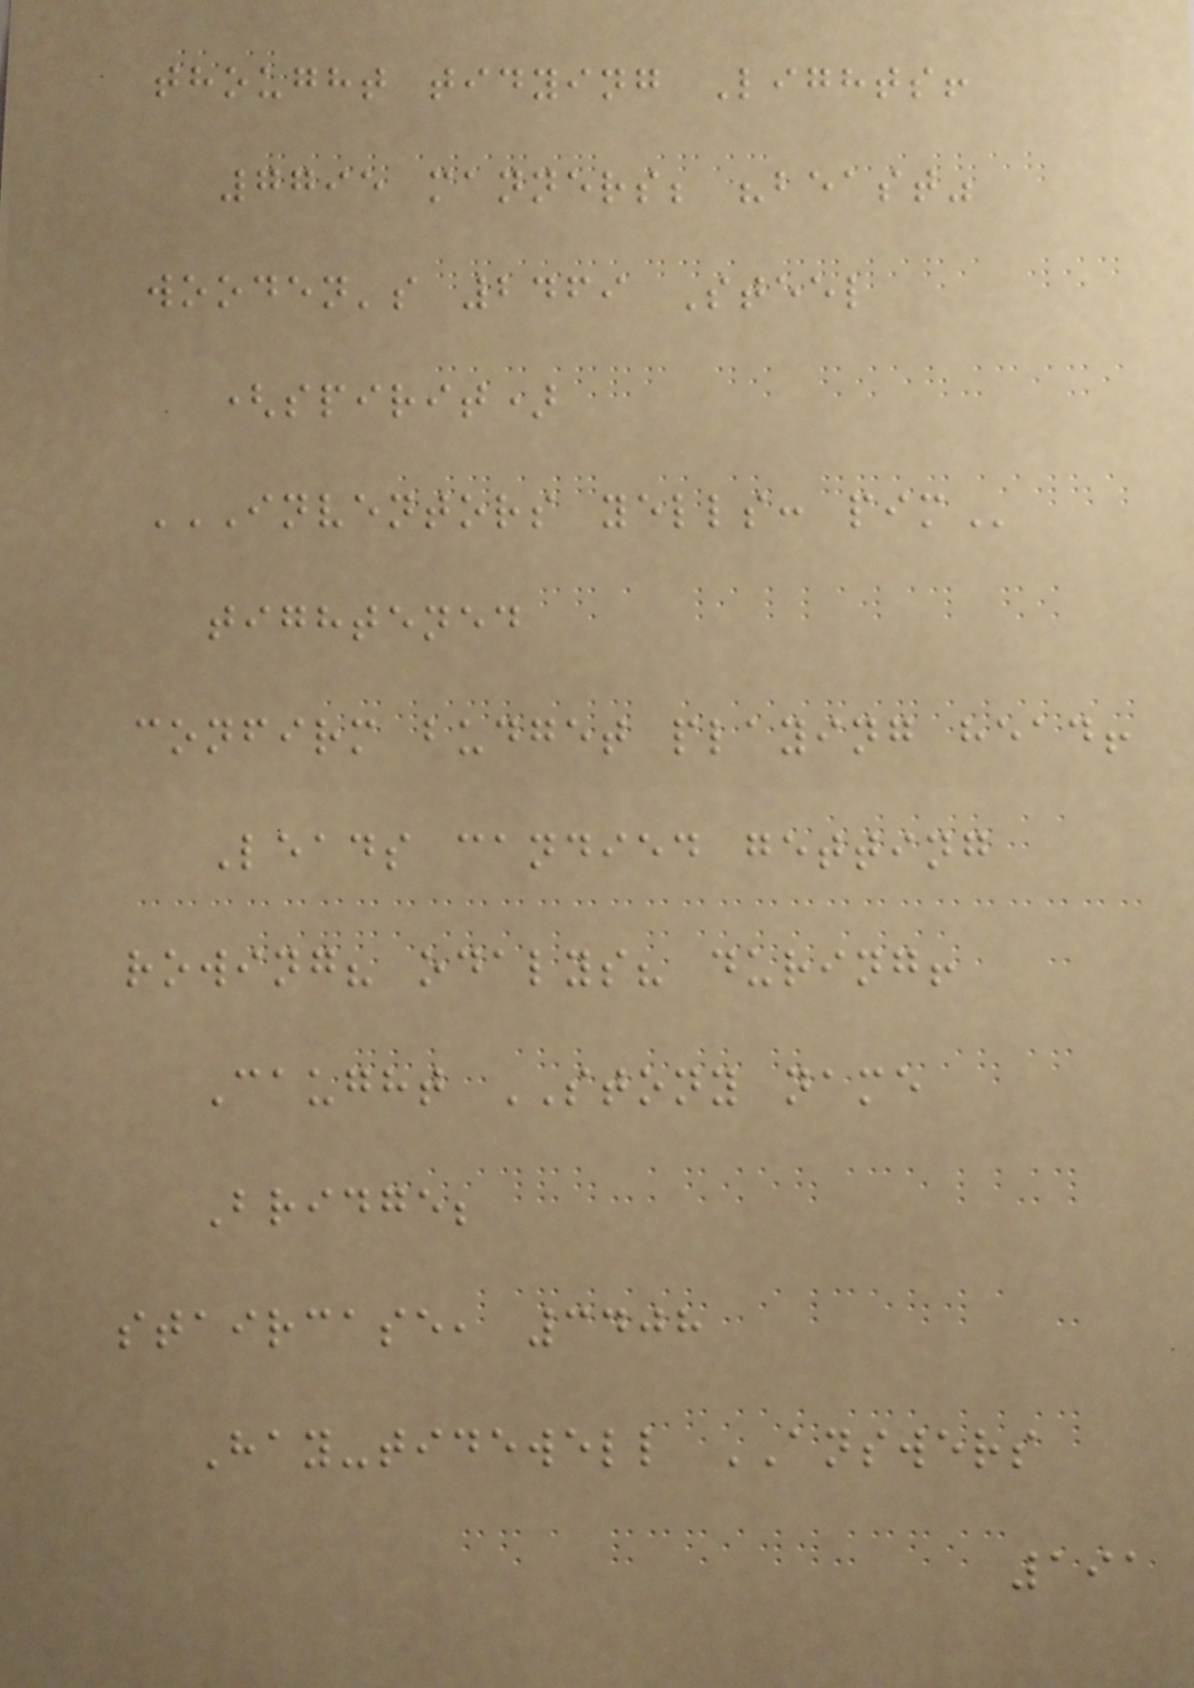thought tidying Lights!
7795 manners; "beast"
wooden's 2469 Steel
(spirit)
INVENTORS YELLS: PIM
tightened
confirm budget playing head!
Leads candied getting
rowing? odalys? during!
Caught STONY name
Bridge;
staircase, 3408
Hay-tidewell ANSWERS
191
